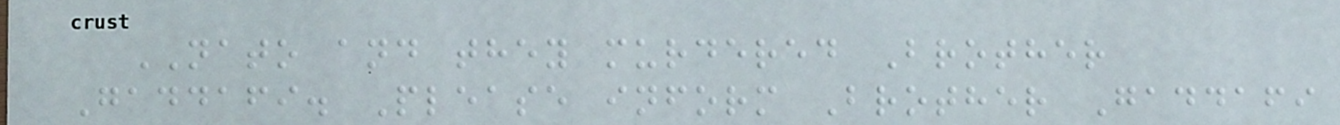NATO and they murdered Brother
Gaddafi. Please inform Brother Gaddafi
